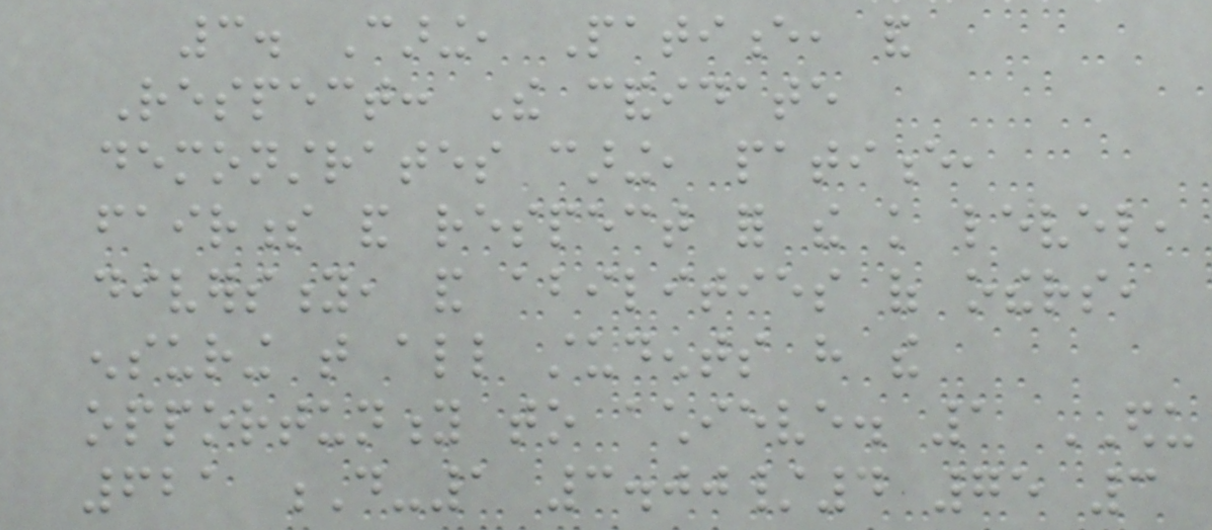3. Caring, Patience, and
Respect: The candidate
demonstrates caring, patience,
fairness and respect for the knowledge level,
diversity, and abilities of others,
ensuring that all students have the
opportunity to achieve. 1 EDU
621 D-1 3.00/4 75 3
